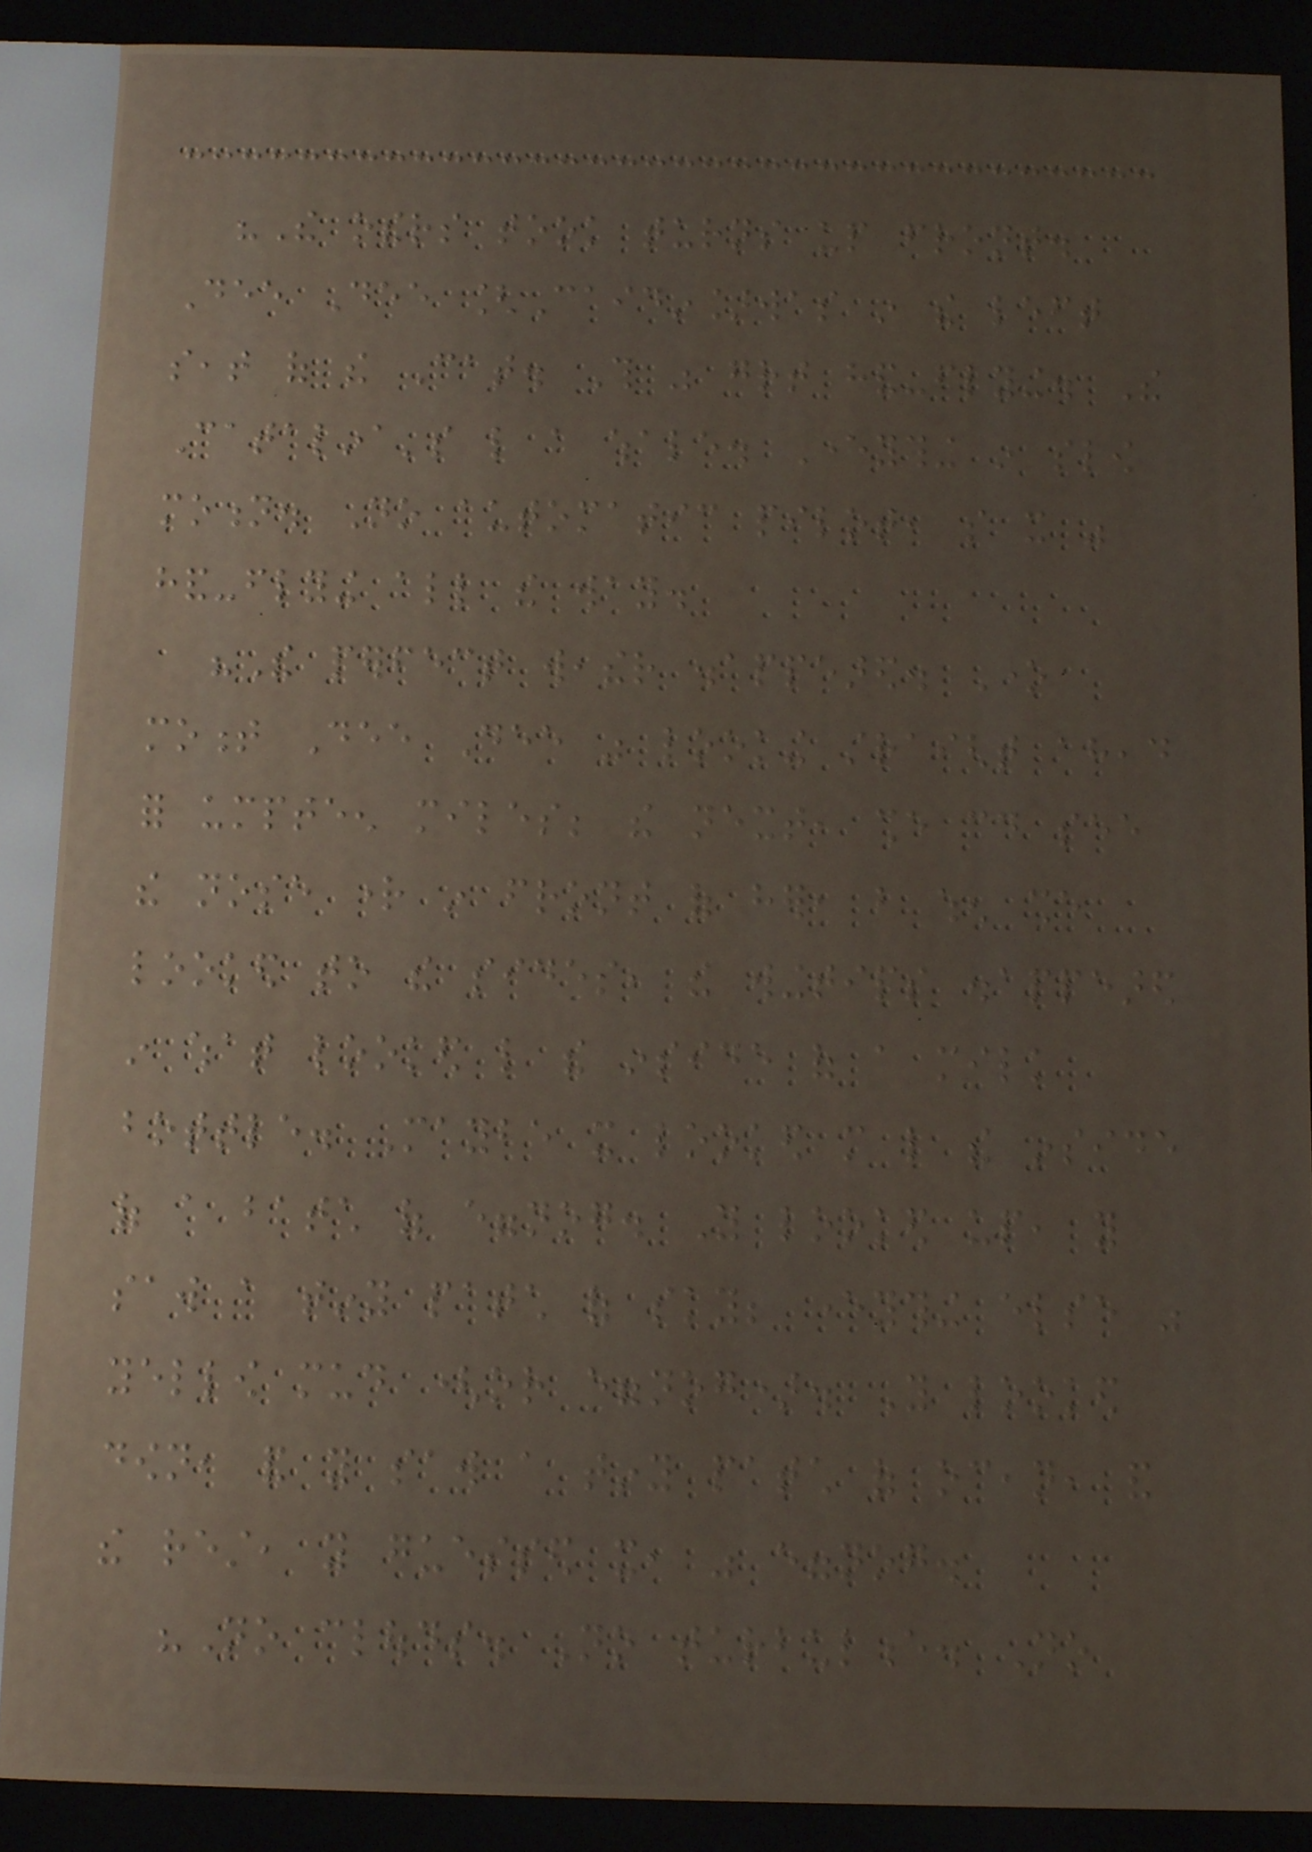"The others took turns up front.
Dee Dee [Caidin]was in the left
seat of the Cat. This was great hand-flying. The
Catalina's like a whale. Everything in slow
motion. No automatic pilot, so it was
hand-flying all the way.
"The perfect weather disappeared. One
moment Dee Dee was looking straight ahead
for umpteen miles; the next, she could see
the nose right in front of her, but when she
looked to the sides, the wingtips disappeared
in what looked like the inside of a milk
bottle. Maybe it looked more like the inside
of a batch of eggnog. You looked up, you
saw a tiny patch of sky; everything else was
yellow mud (or eggnog). You looked
down, and you saw a tiny patch of ocean, and
the rest, you guessed it, was eggnog.
"No clouds. No turbulence. No
